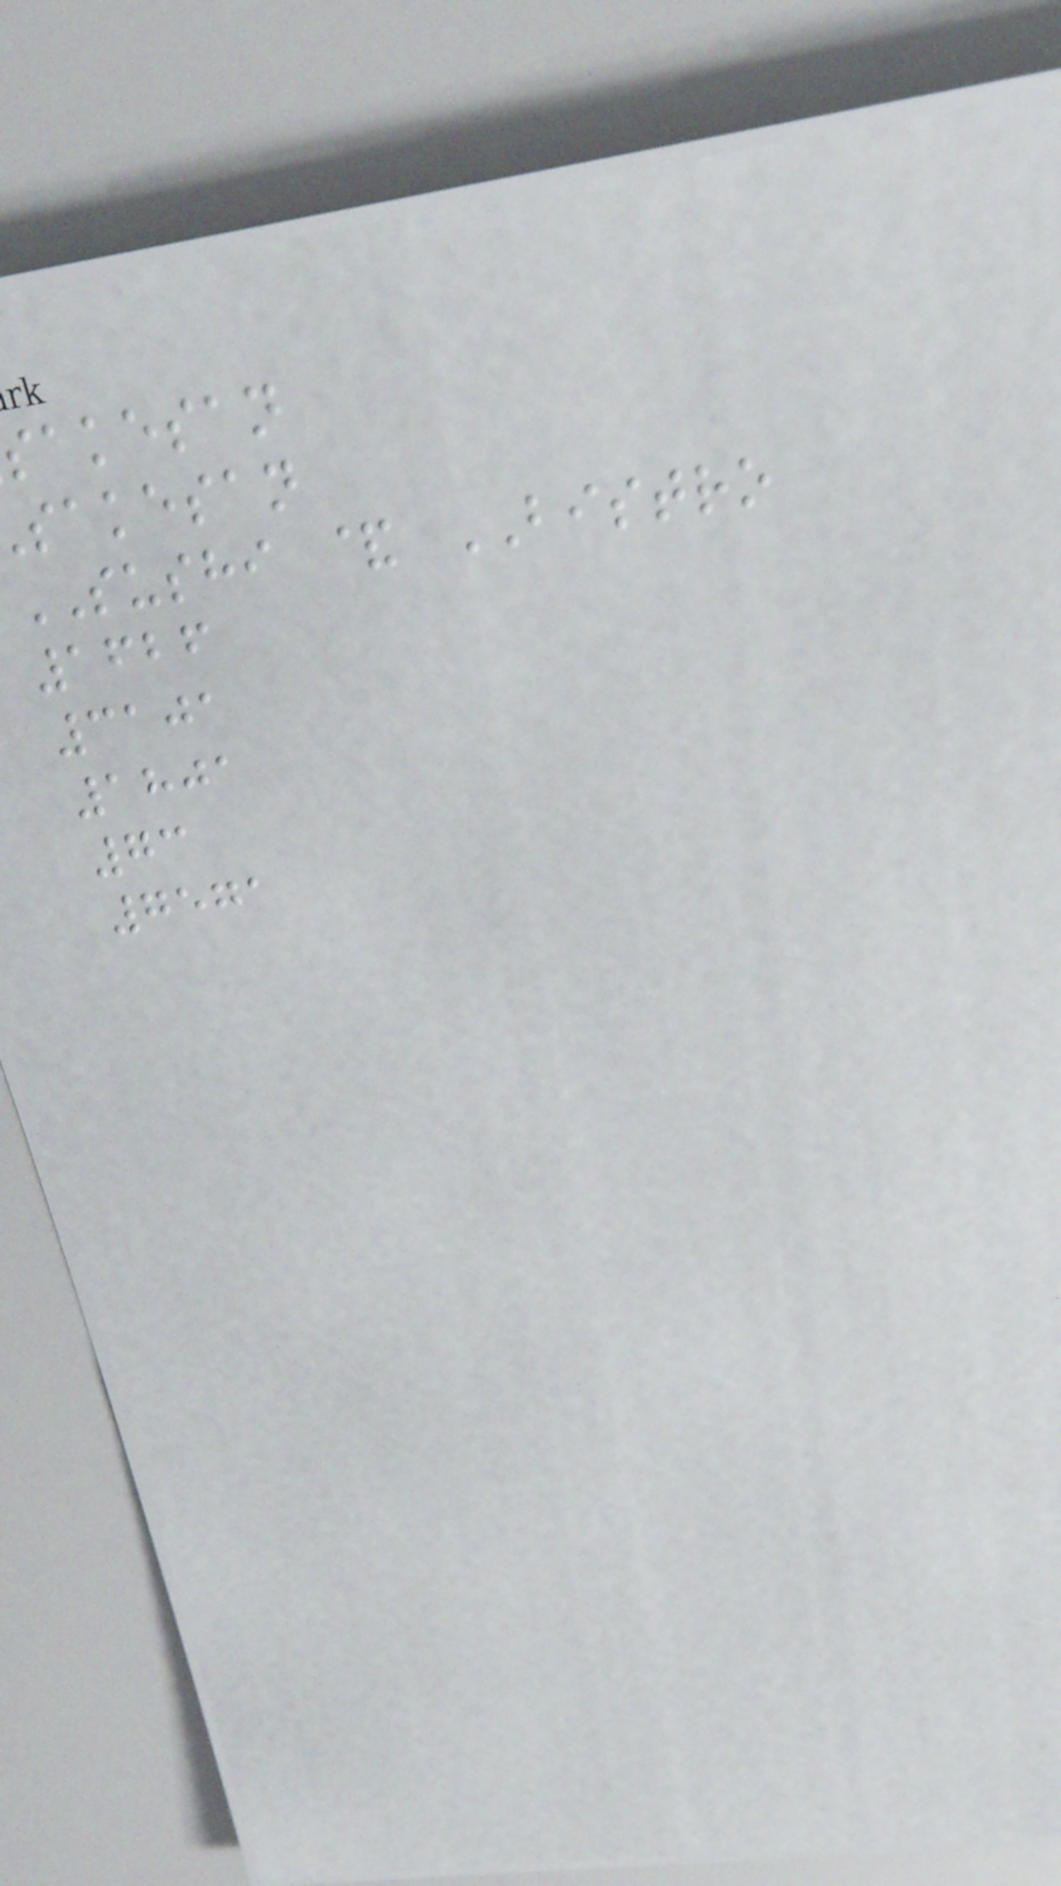akesan
sakesan
SUSHI & BISTRO
1626
3101
1801
73
7571
